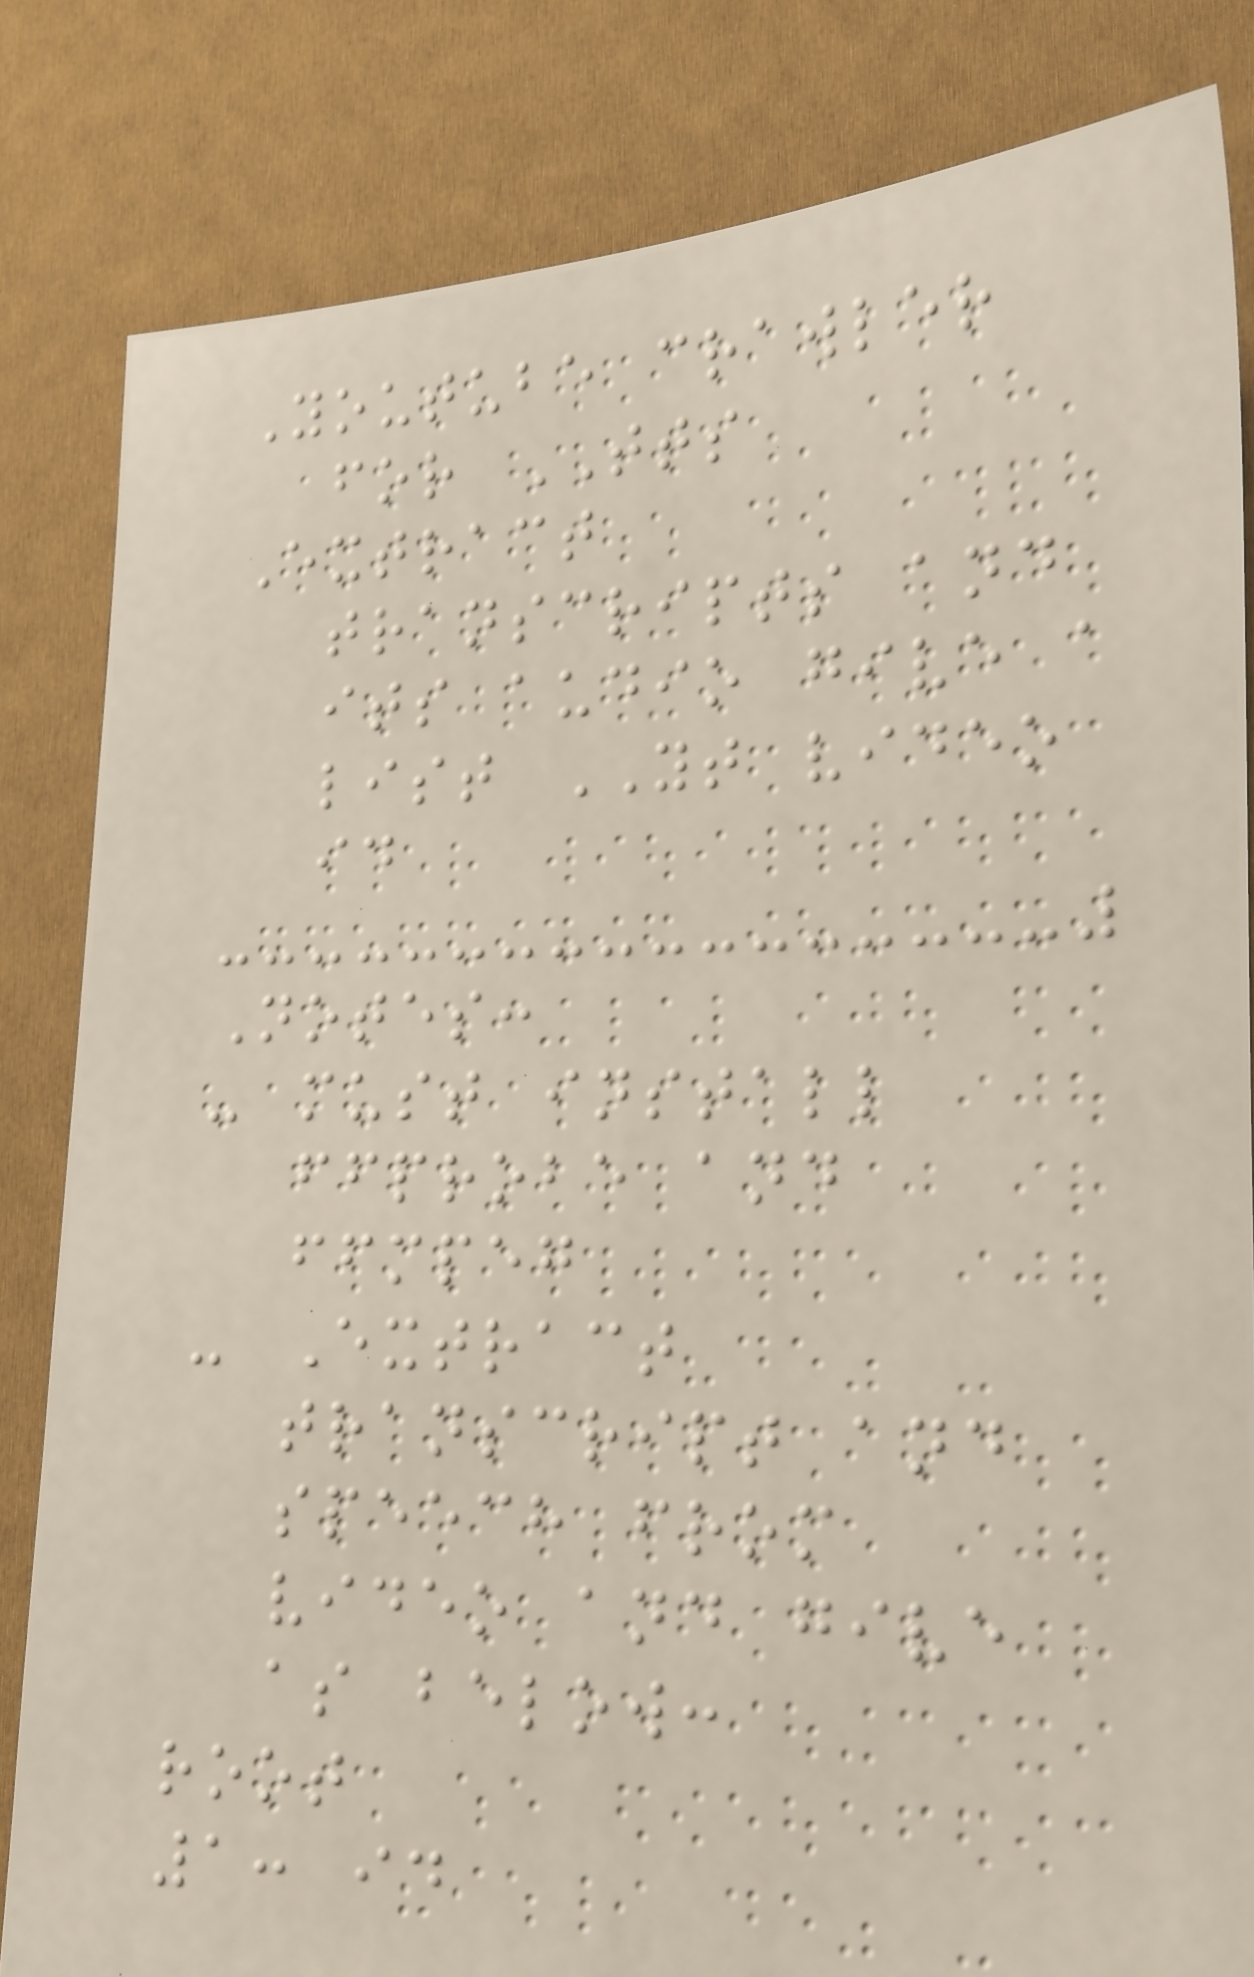Youtube crawler
for TTS
Extract
transcripts and
its audio give a
list YT video
id
Notes:
- must install
ffprobe and
ffmpeg
- Extract
transcript and
speech from
video and give
as below:
root
1: id
